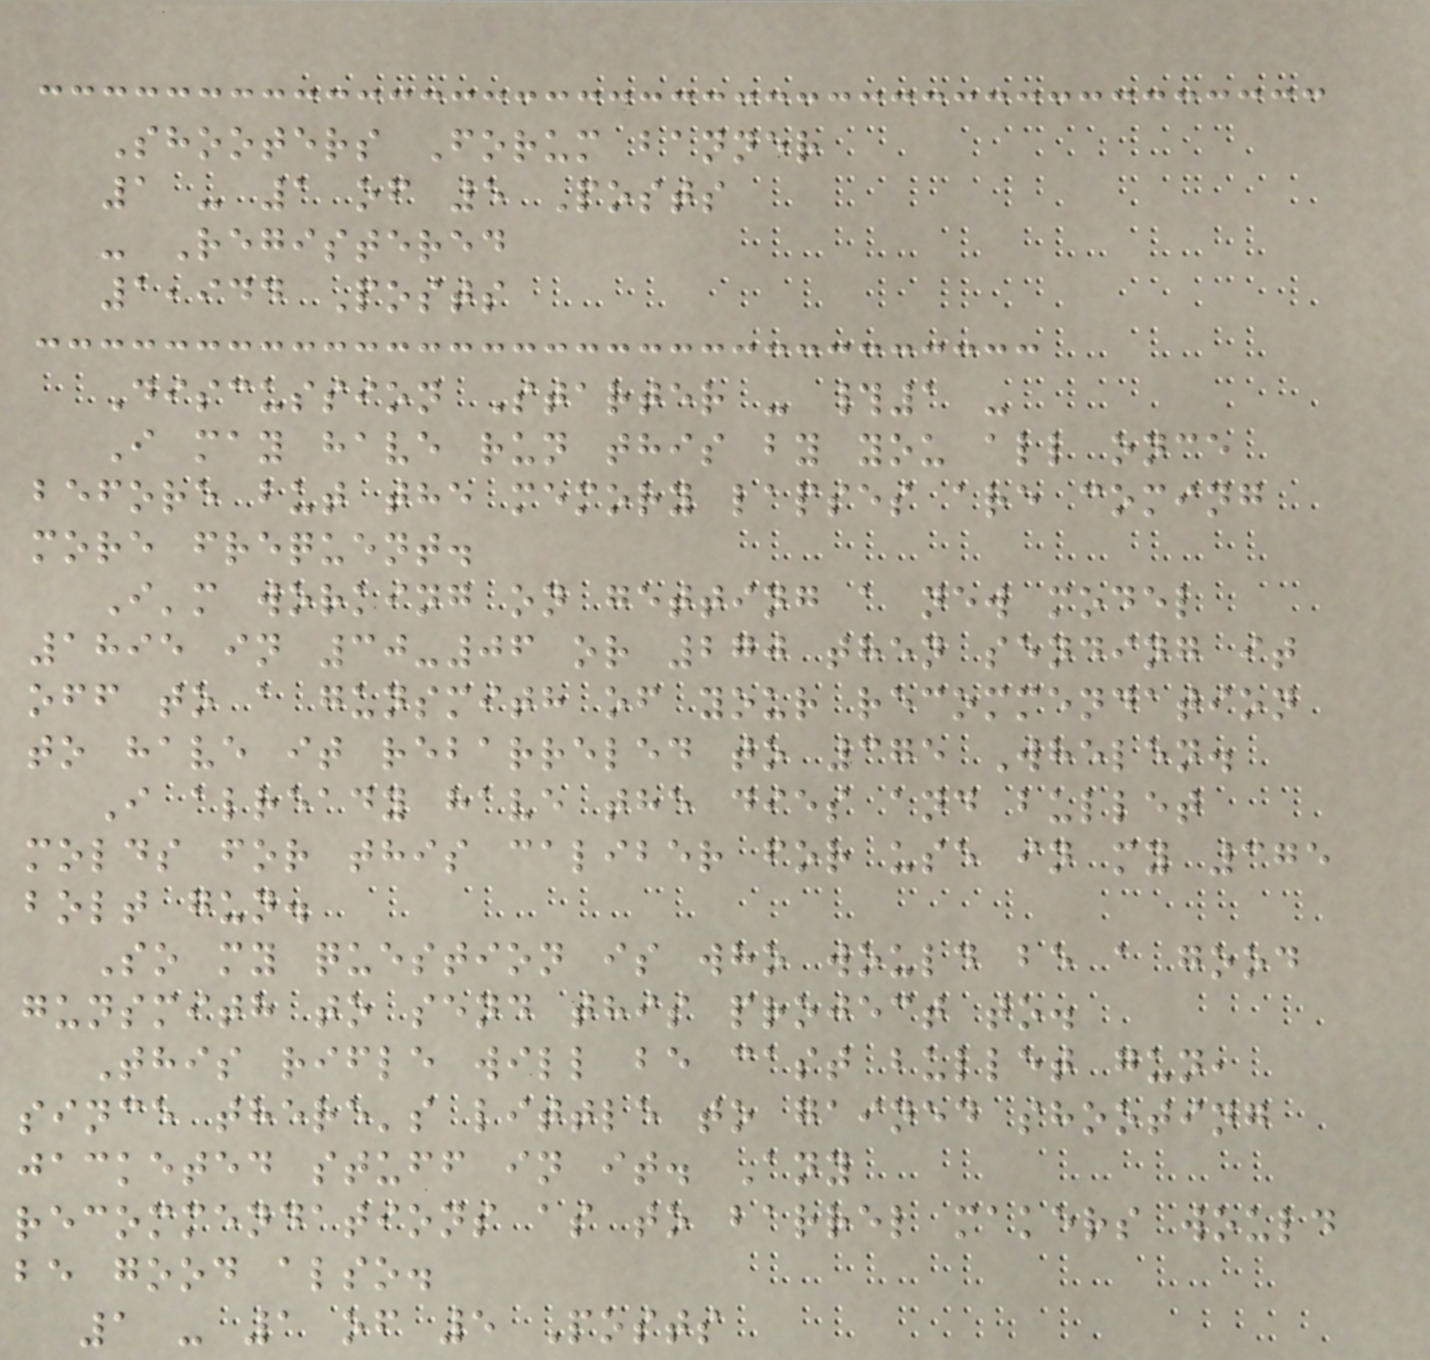Shooters Forum banner
1 - 1 of 5 Posts
- Registered
1,944 Posts
Discussion Starter - #1 -
I may have run this by you all once
before but the memory lapses are coming
more frequent.
I'm working on getting a new model
1895 in 30-06 or 270 then sending it
off to a gunsmith of your recommendation
to have it rebarreled to 375 Whelen.
I already have the dies and bullet
molds for this caliber for use in my 375
bolt gun.
So my question is who would be a good
gunsmith to send this project to.
This rifle will be cast bullet gun,
since there's little to gained shooting
jacketed stuff in it. Any
recommendations as to barrel makers would
be good also.
1 - 1 of 5 Posts
